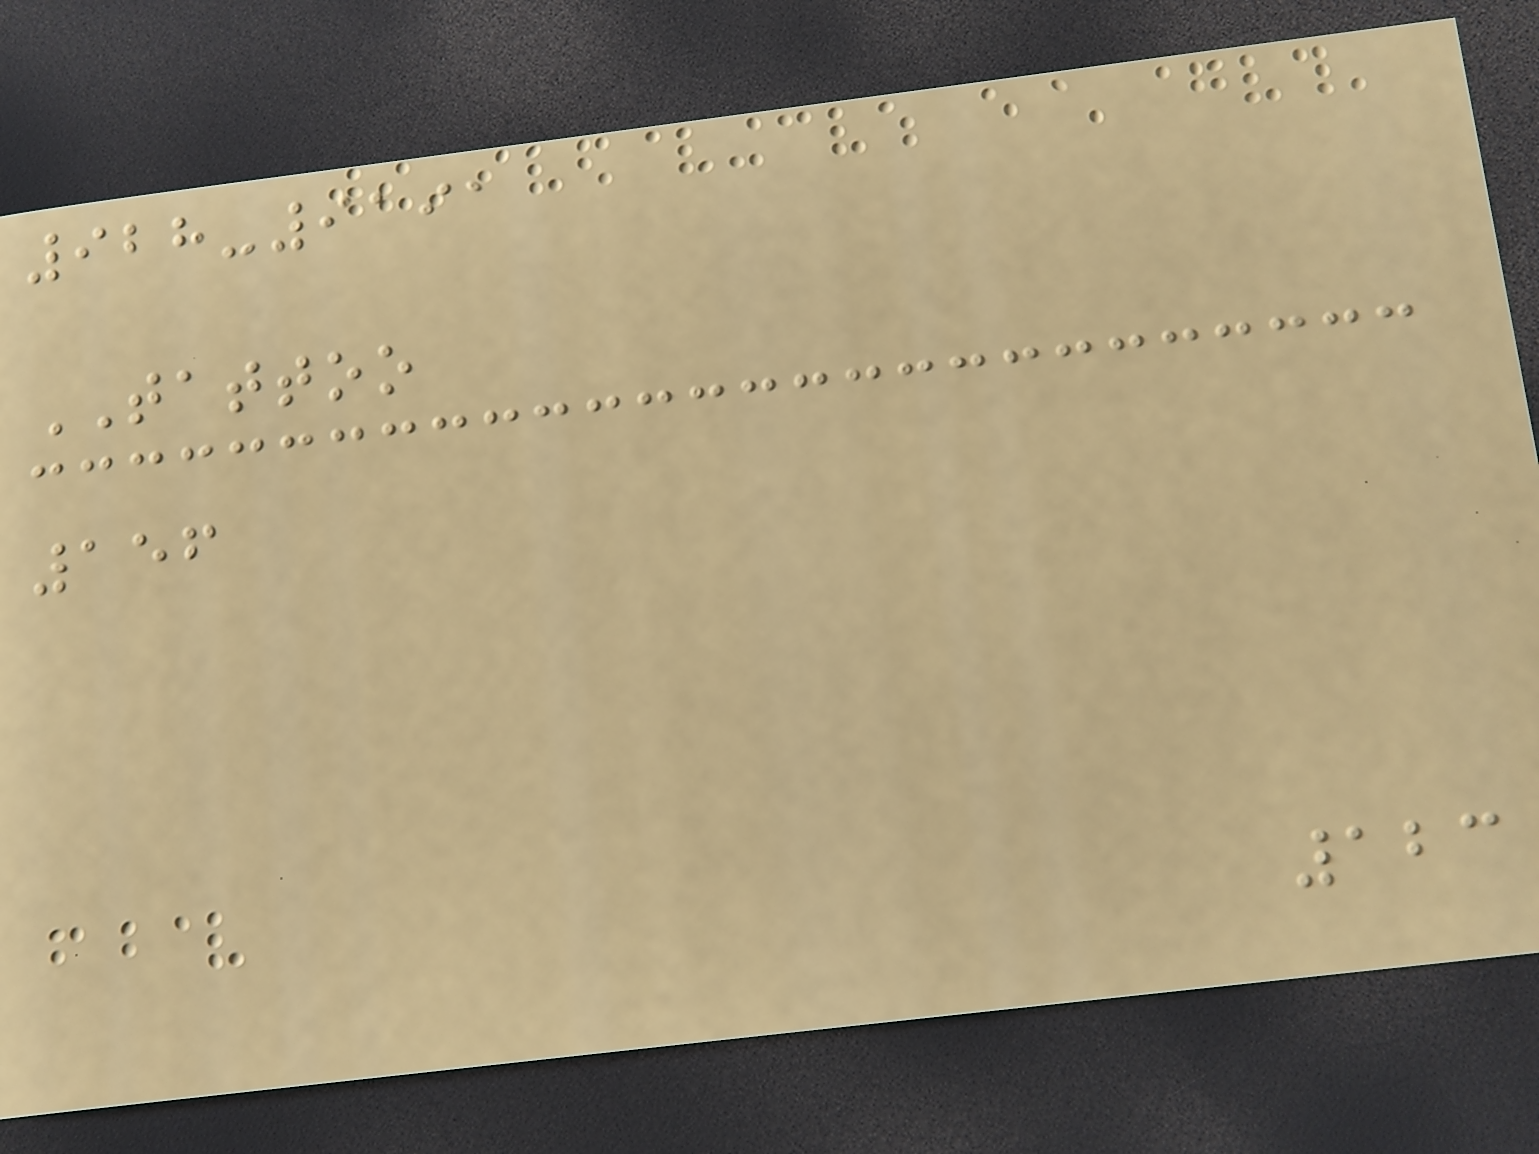928-9191
TATTOO
156
123
